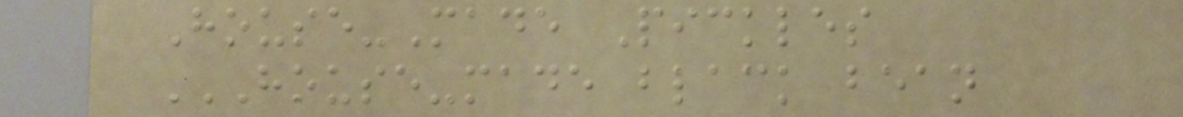House-Made Pickles
HOUSE-MADE BLACK BEAN
